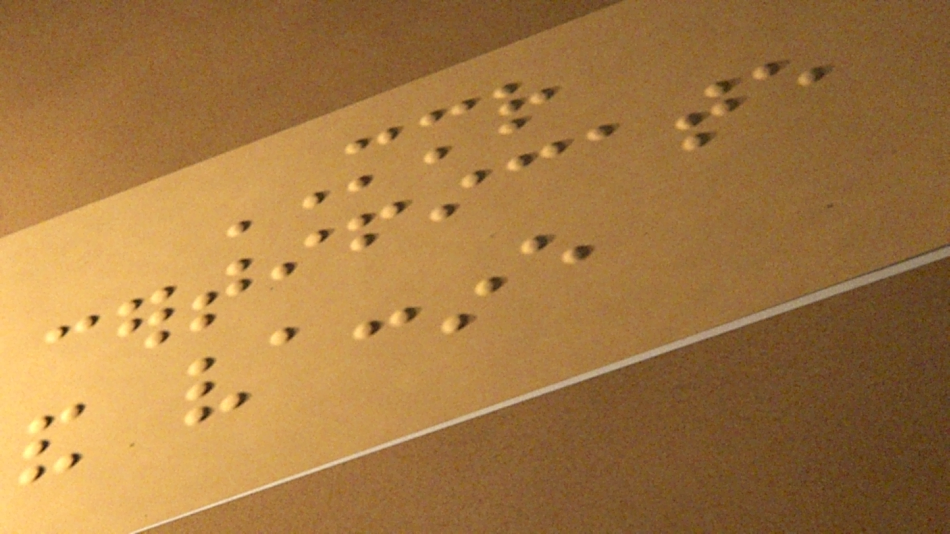MMR
certificate
and vaccine
